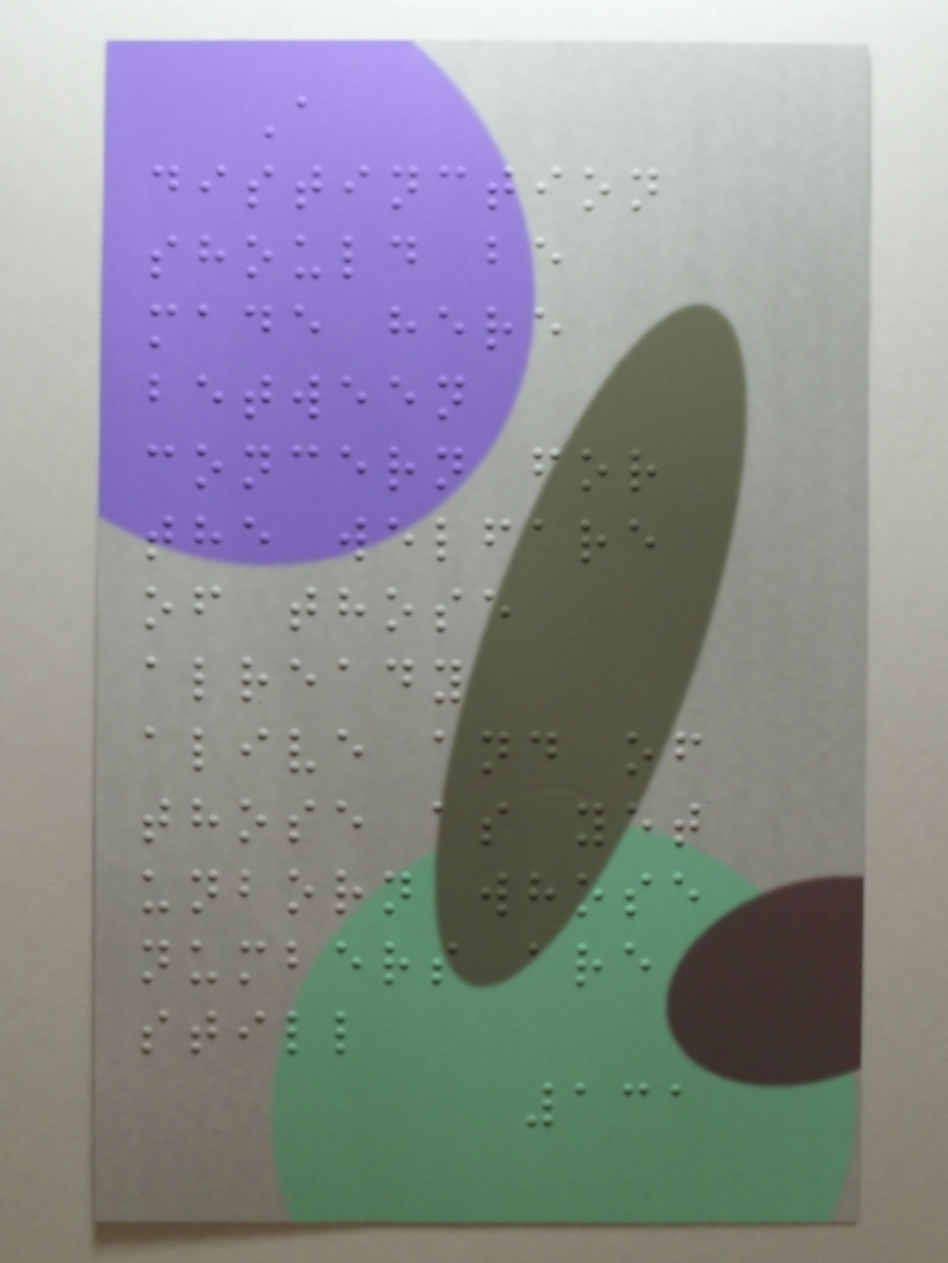A
distinction
should be
made here
between
concern for
the welfare
of those
already
alive and of
those as yet
unborn whose
numbers are
still
131
